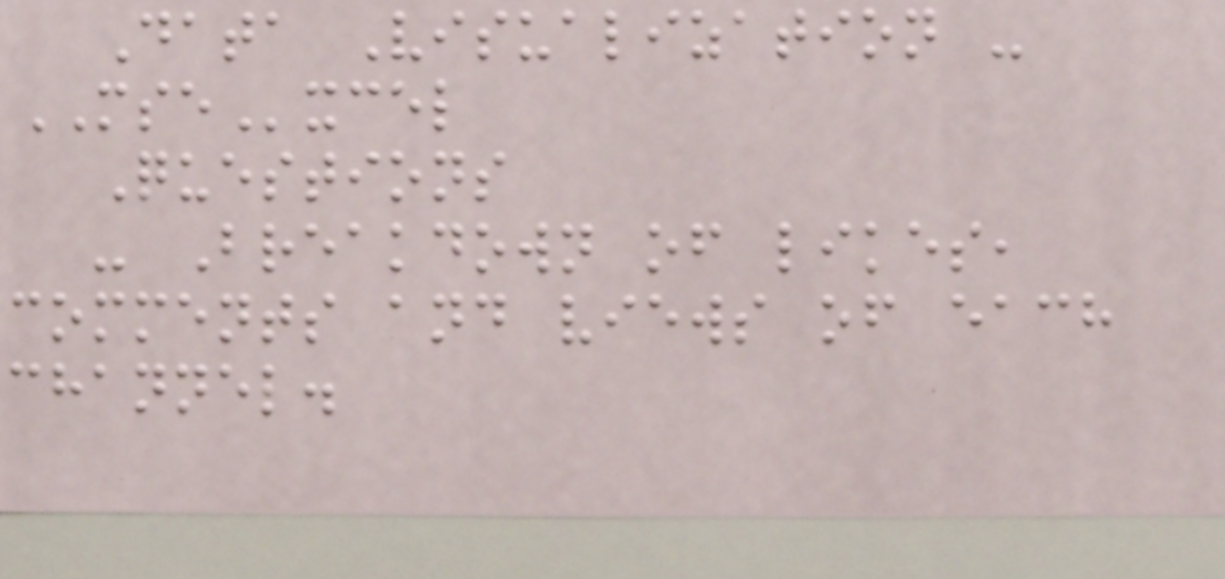Data Visualization -
MSExcel
Questions
- Breakdown of likes,
comments and views of each
channel.
